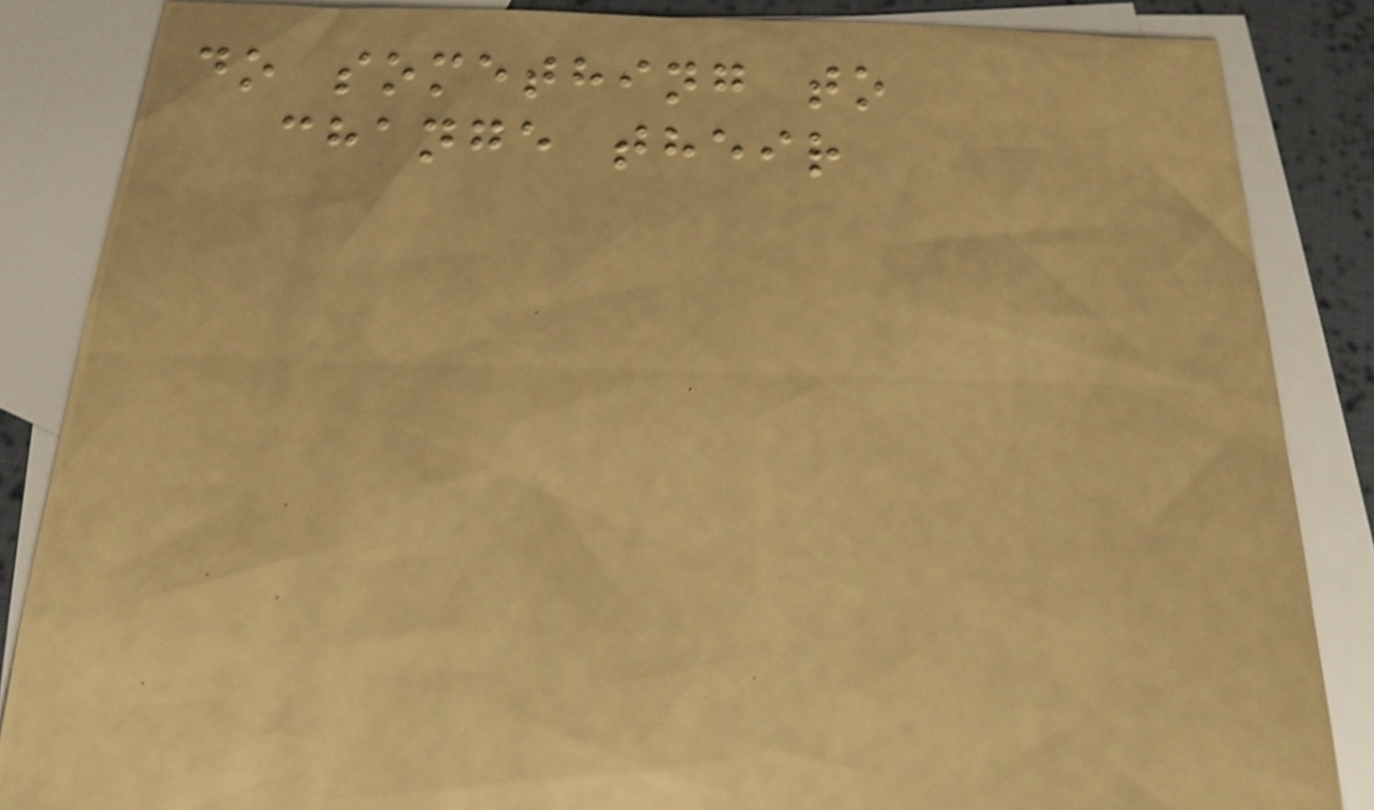do something to
change their
